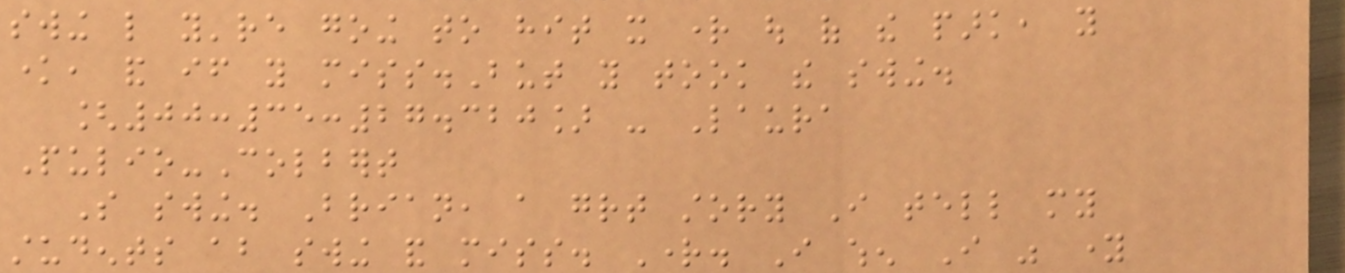swing like you're going to hit it right out of the park, you
know, and if you miss.But you took the swing.
[00:35:27.320] - Laura
Pulio-Colbert
So swing. Brian, a great story I tell my
students about swing and miss. Right. I when I was young
